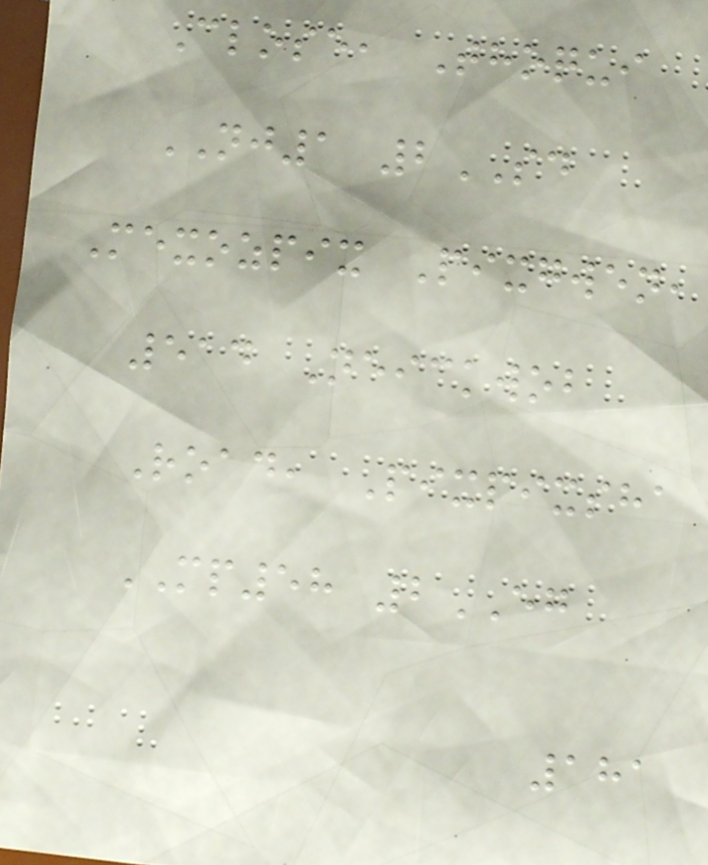Close, Thoqui
NJ1 2SD
Mexozpix Pixgwen,
514 Neickwob
Road, Pixpixsha
MP58 2EG
181
